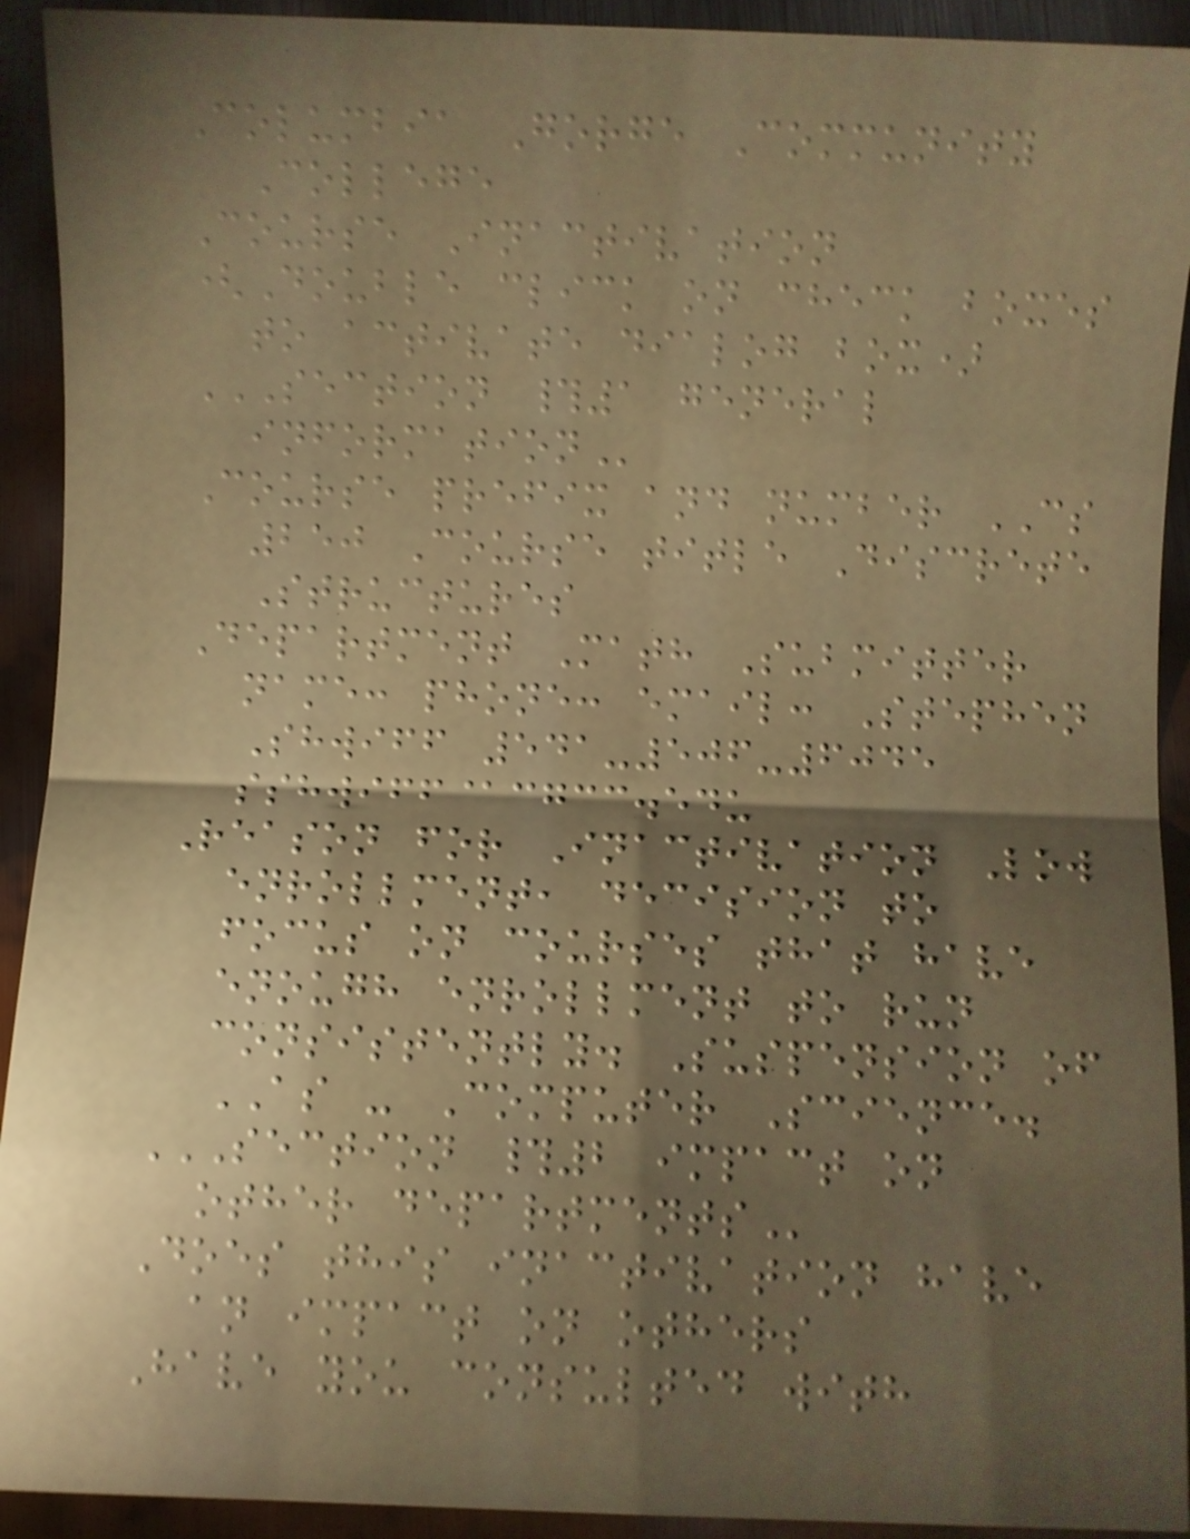Columbia Gorge Community
College
Course Inactivation
(Double click on check boxes
to activate dialog box)
SECTION #1 GENERAL
INFORMATION
Course prefix and number CS
250 Course title Discrete
Structures
Department Math Submitter
name: phone: email: Stephen
Shwiff 541-506-6045
sshwiff@cgcc.edu
Reason for Inactivation Low
enrollment, decision to
focus on courses that have
enough enrollment to run
consistently. Suspension of
AS - Computer Science.
SECTION #2 IMPACT ON
OTHER DEPARTMENTS
Does this inactivation have
an impact on others
Have you consulted with
